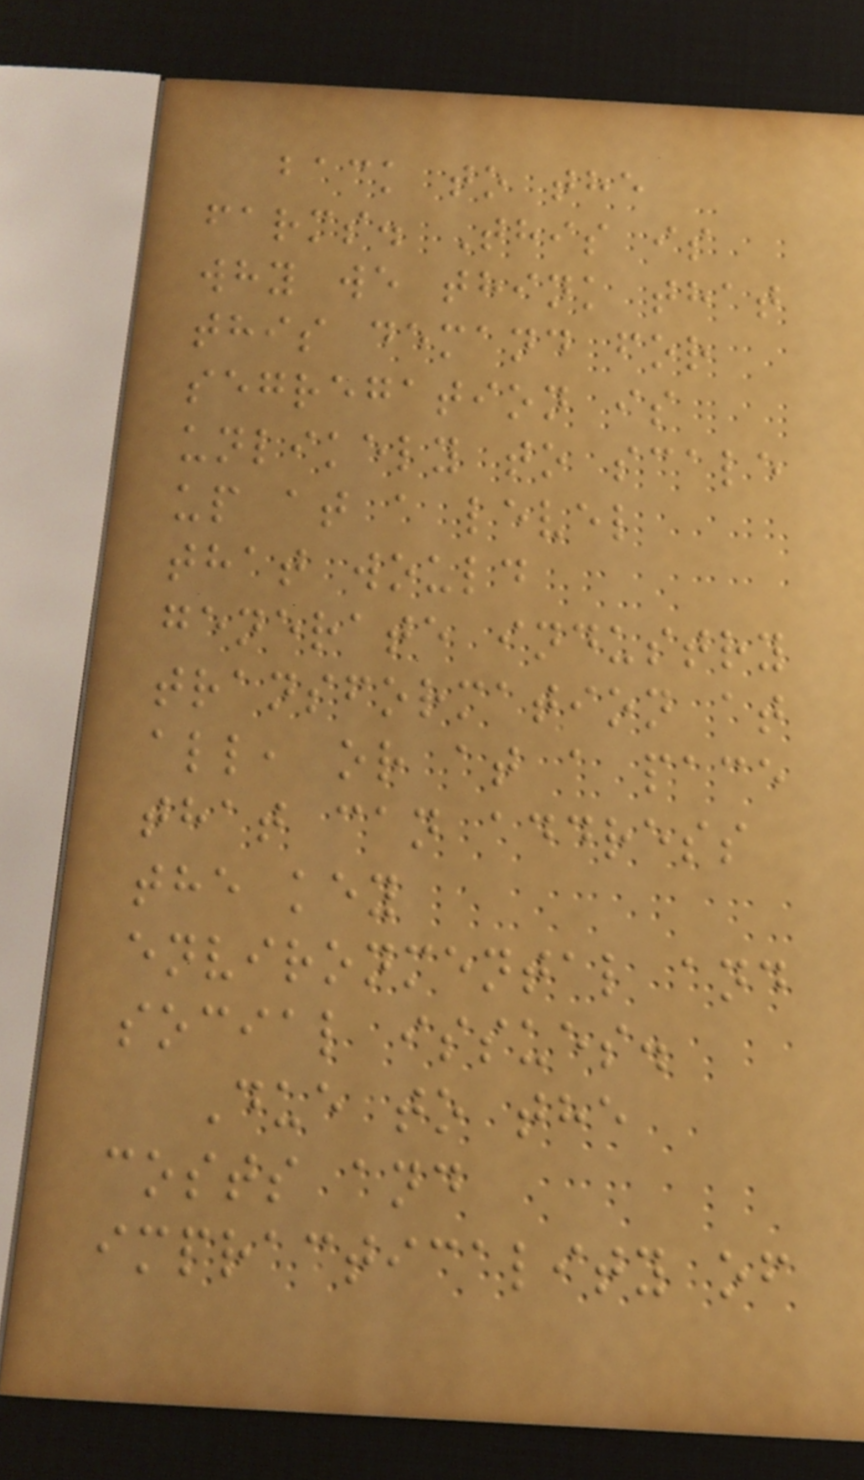back to the
farms. This is
why we think that
this demand for
segregation is
unlikely to scale
up at a level
that would
generate industry
transformation at
all, or at a pace
that can address
the key
environmental and
social issues.
Due to the
costs and
impracticality of
